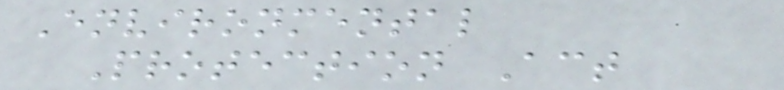Environmental
Protection Act
